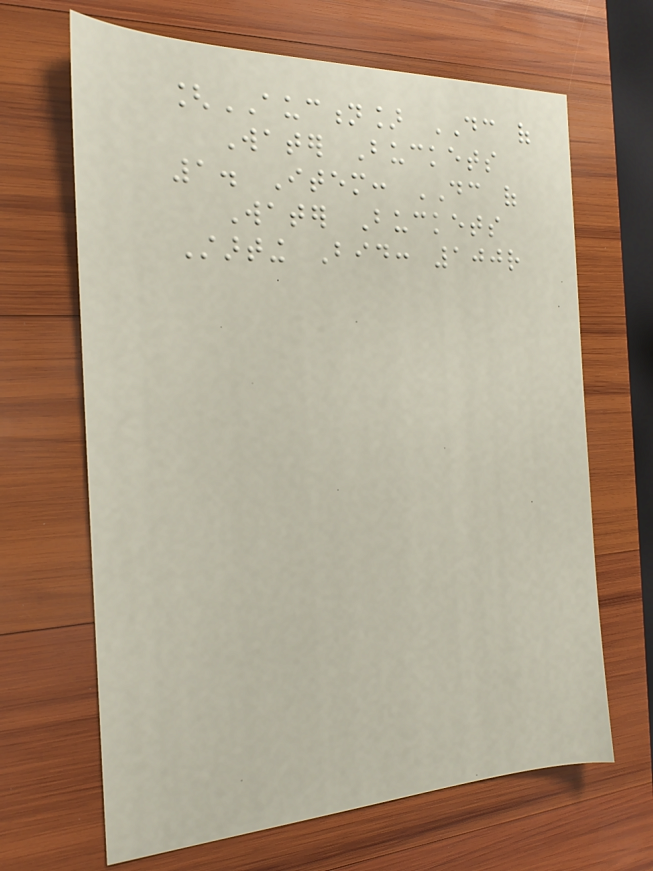[AUCTION] DC of
Water Buckets
1. Item: DC of
Water Buckets
Starting Bid: 100r
